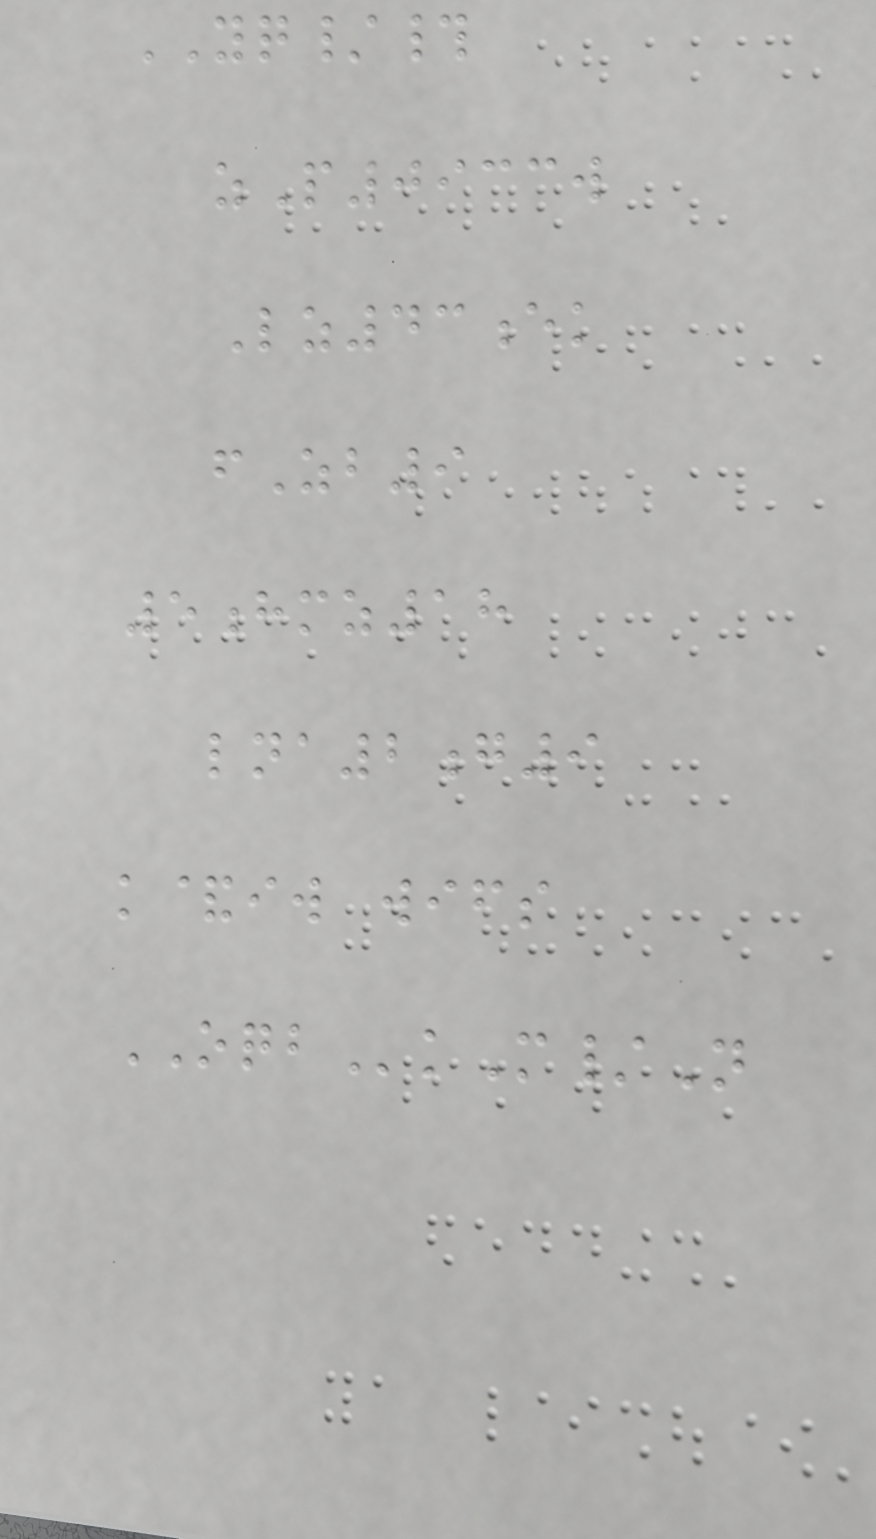YQ/#
zP0933w
Lz43ek
fZb9
5hmz18
lna2g9
k&iw wifs
OQBkM/N
